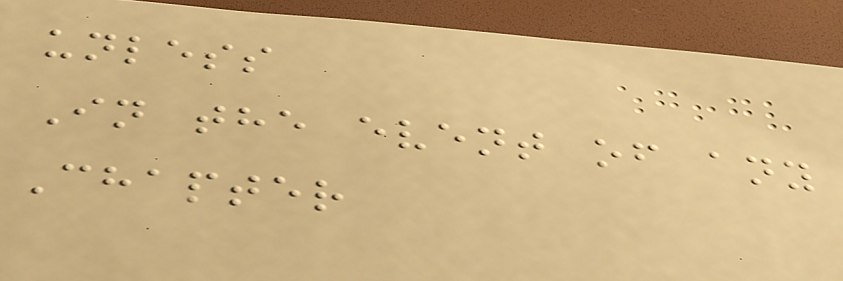unless
In the event of any
Chapter
